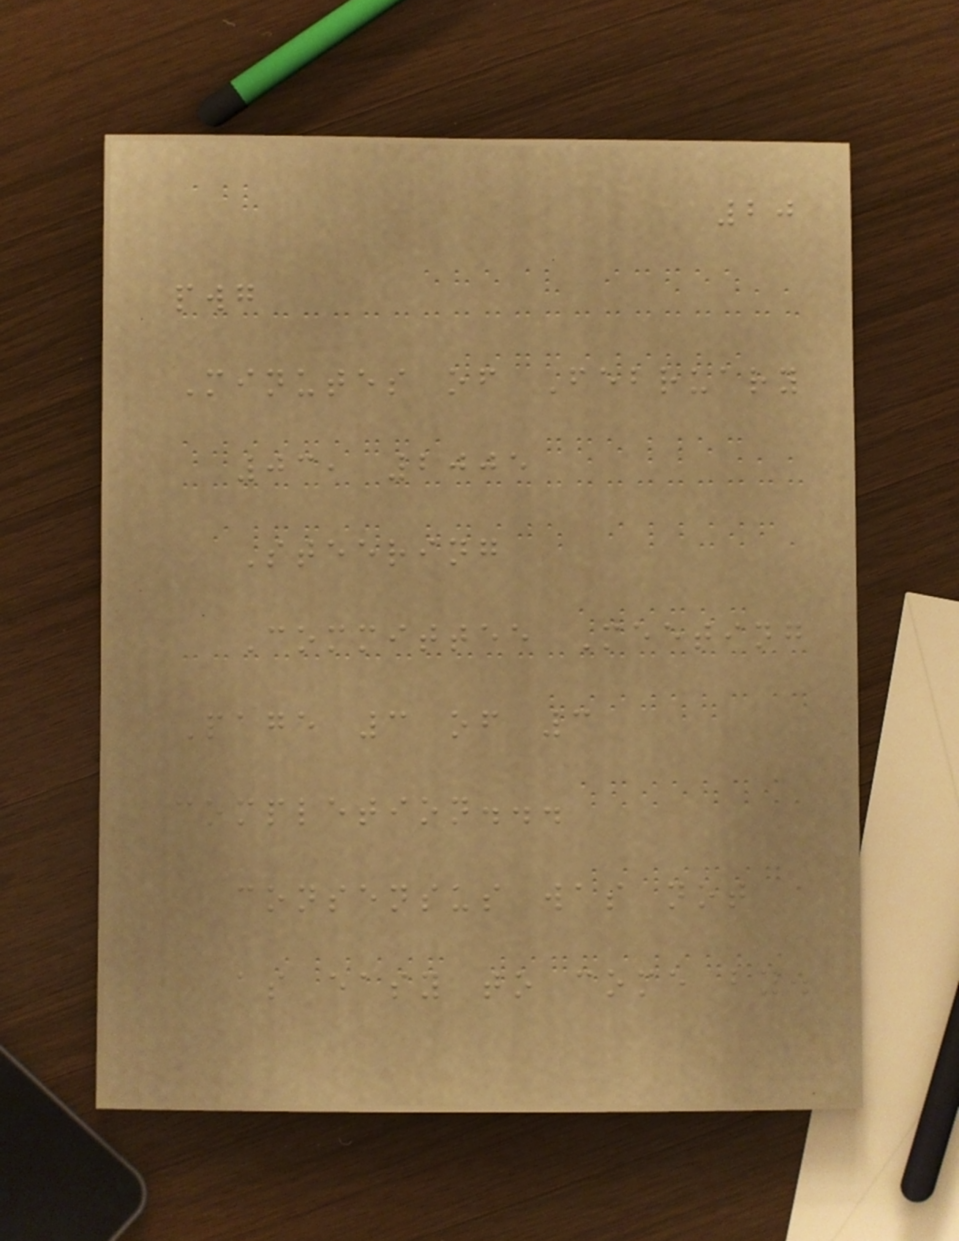20
pwg
Minutes of February
03, 2005
Steering
Committee Meeting
Page 3 of 3
completion...
consensus was not
as easy to come by.
